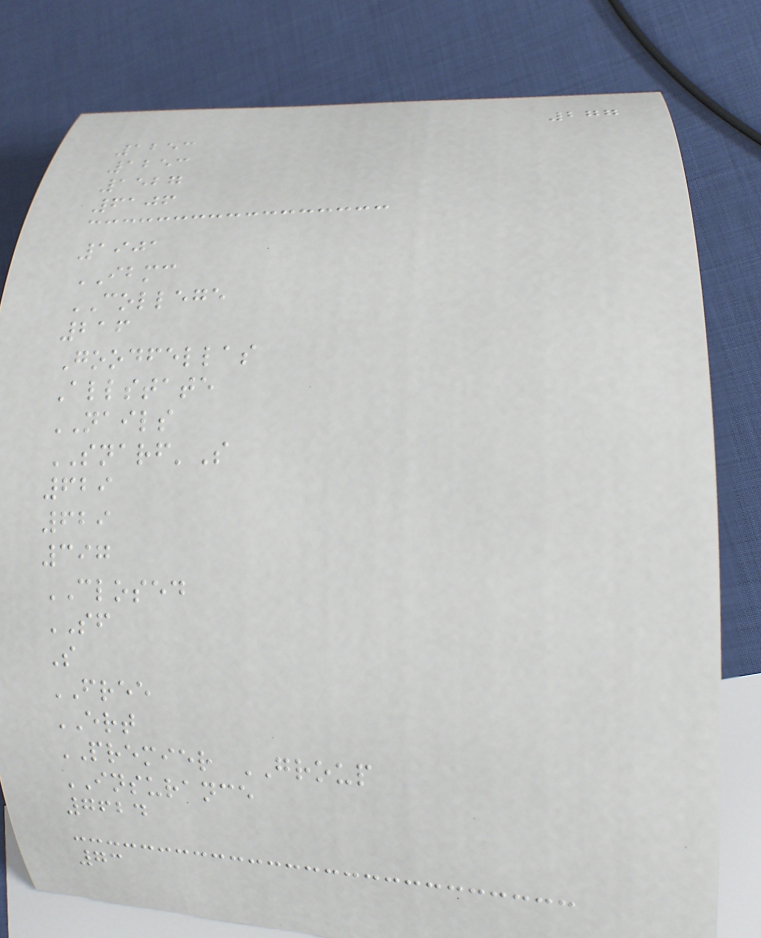277
1253
1253
1527
6106
1901
IBMC
COLLEGE
216
Goodfellas
Allstate
NAILS
SNARF'S
629
629
397
CLOSED
SF
S
FREE
ERT
PREMIER GROUP
INSURANCE
7624
73
